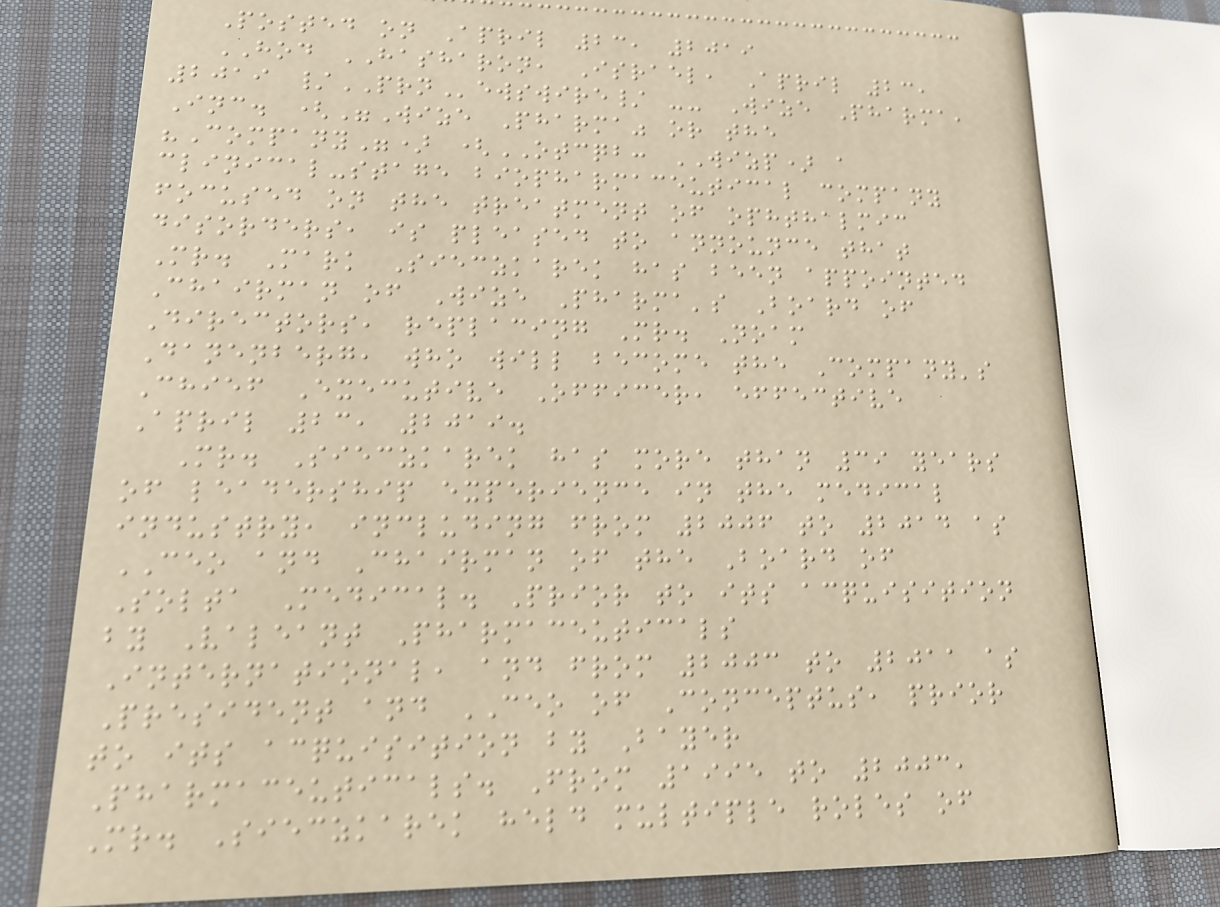Posted on April 23, 2019
HOD HASHARON, Israel, April 23,
2019 /PRNewswire/ -- Wize Pharma,
Inc. ("Wize Pharma" or the
"Company") (OTCQB: WIZP) a
clinical-stage biopharmaceutical company
focused on the treatment of ophthalmic
disorders, is pleased to announce that
Mr. Mark Sieczkarek has been appointed
Chairman of Wize Pharma's Board of
Directors, replacing Mr. Noam
Danenberg, who will become the Company's
Chief Executive Officer, effective
April 23, 2019.
Mr. Sieczkarek has more than 39 years
of leadership experience in the medical
industry, including from 2006 to 2014 as
CEO and Chairman of the Board of
Solta Medical. Prior to its acquisition
by Valeant Pharmaceuticals
International, and from 2003 to 2011 as
President and CEO of Conceptus, prior
to its acquisition by Bayer
Pharmaceuticals. From 1995 to 2003,
Mr. Sieczkarek held multiple roles of
